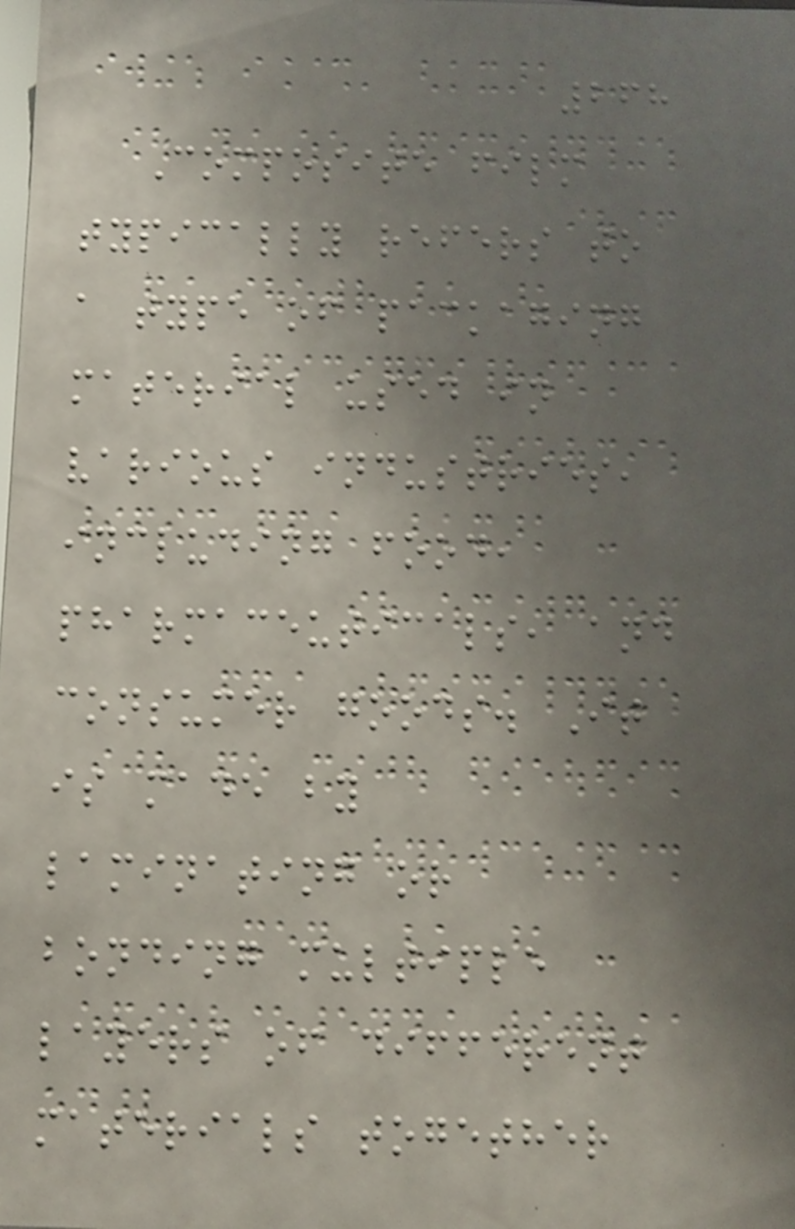268
Composite film
typically refers to
a type of packaging
material used in
various industries,
including food,
pharmaceuticals, and
consumer goods. It
is made by
laminating or
bonding multiple
layers of different
materials together
